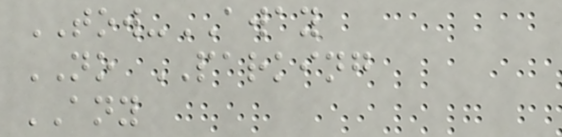TOW-AWAY
NO PARKING
ANY
